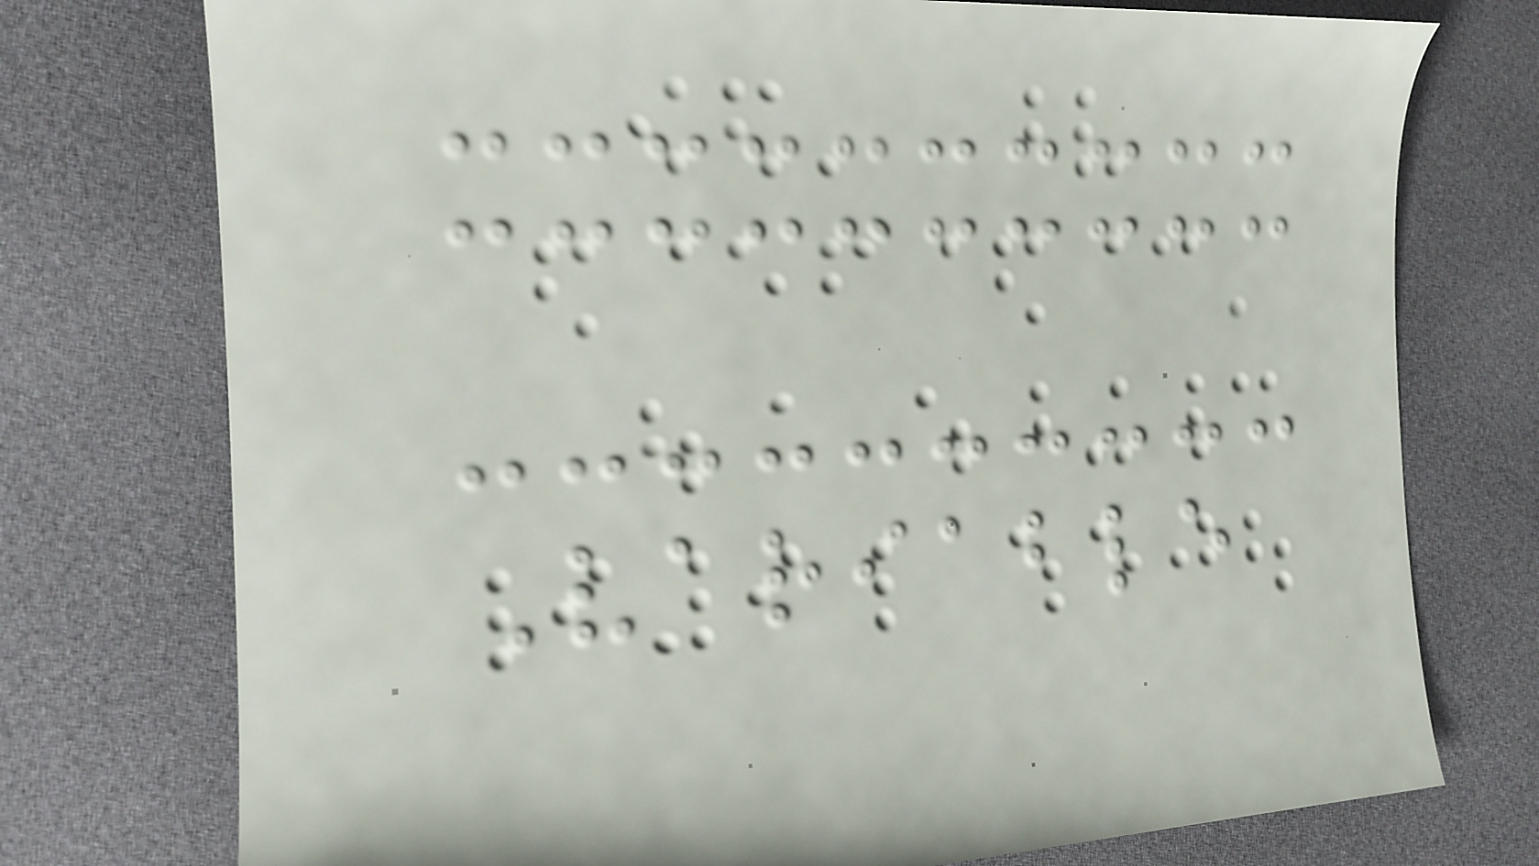Variable
